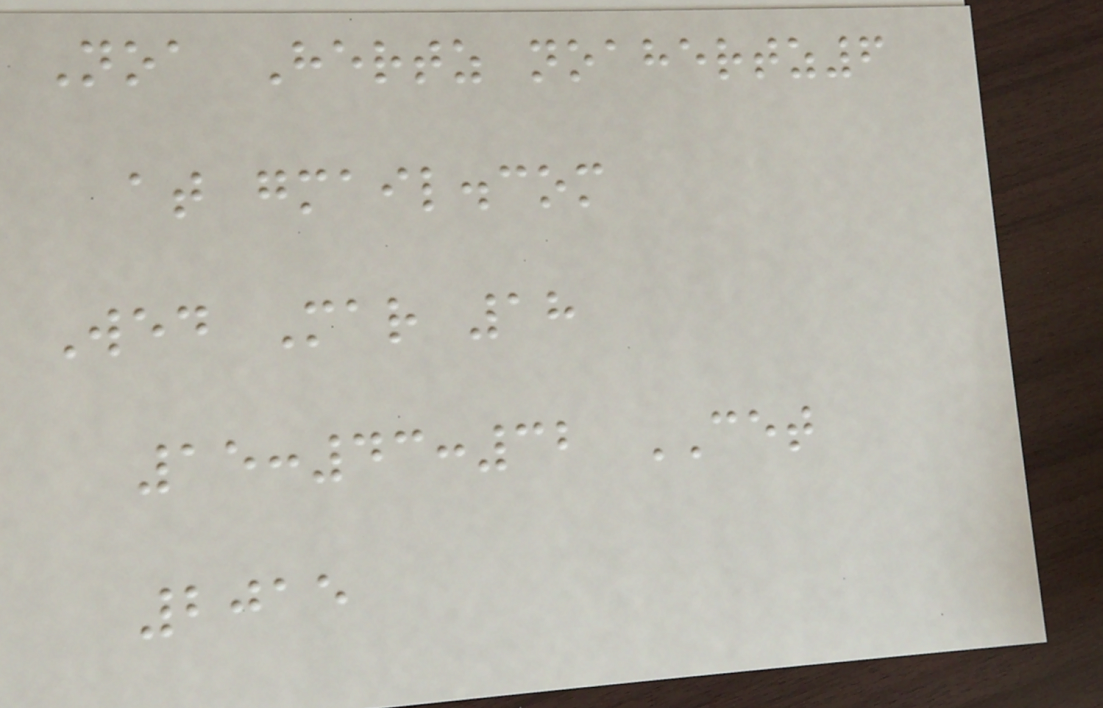Noa Hertz noahertz6
at gmail.com
Wed Mar 18
15:43:32 CET
2015
